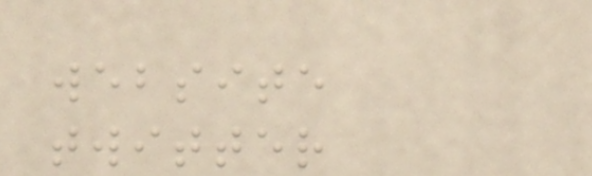website
twitter
